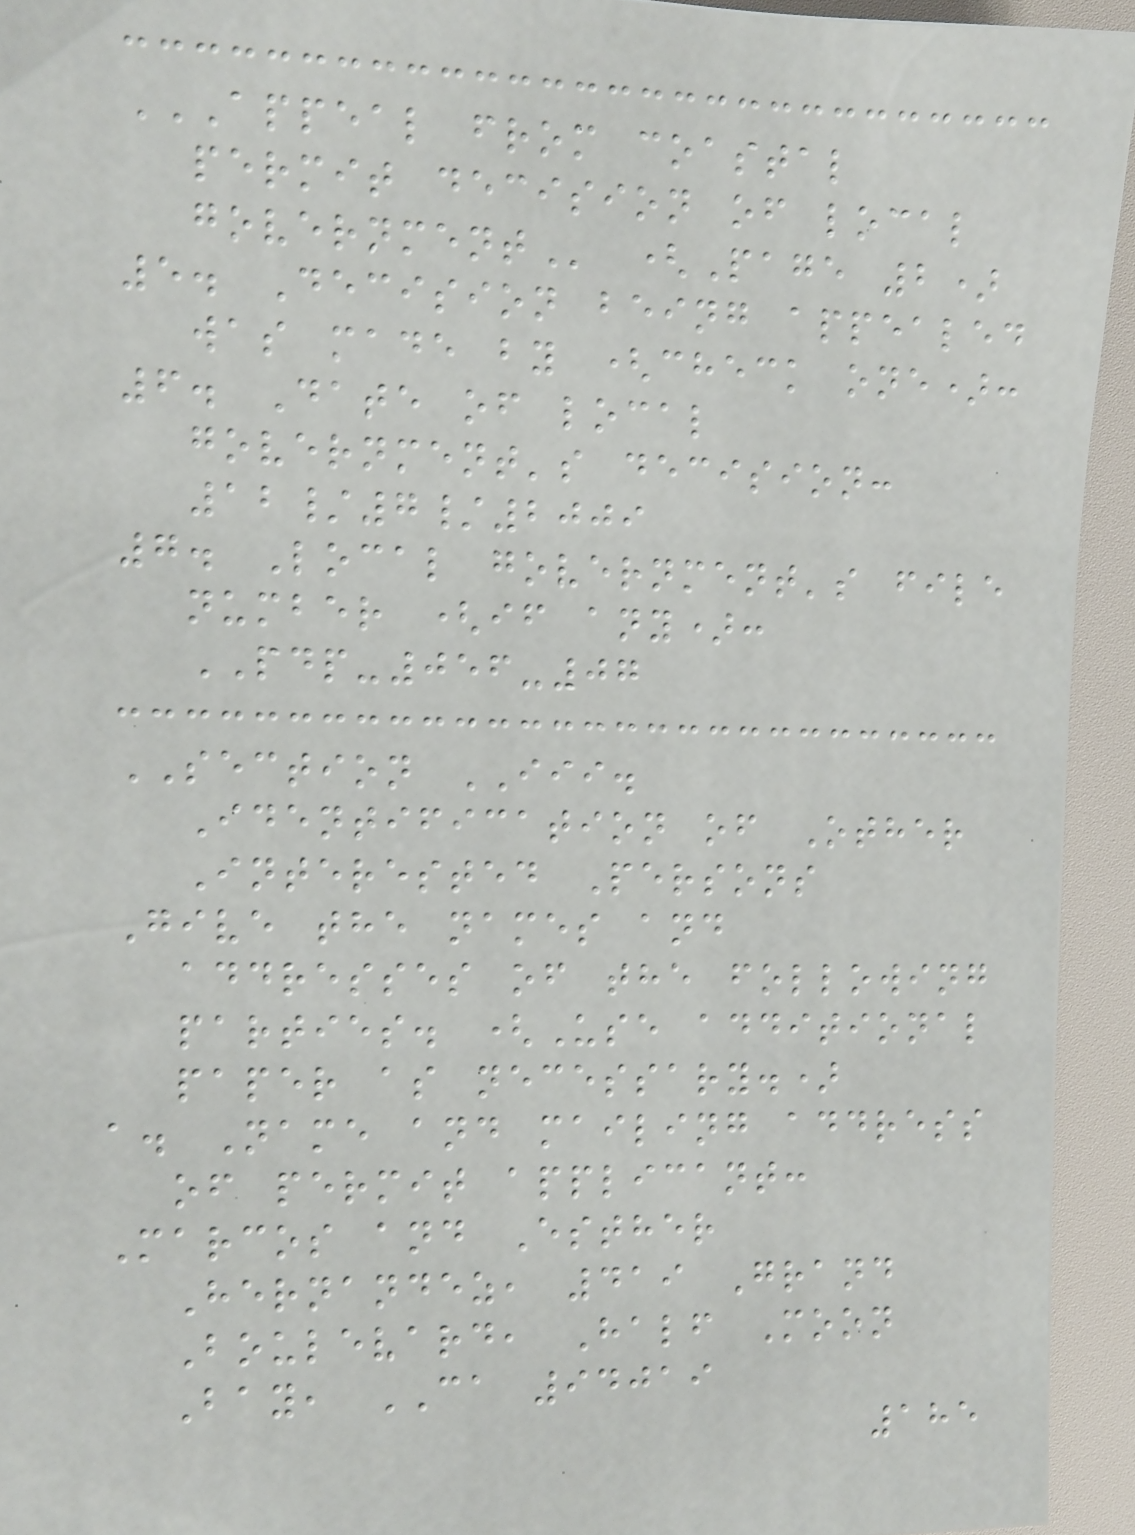APPEAL FROM COASTAL
PERMIT DECISION OF LOCAL
GOVERNMENT (Page 2)
5. Decision being appealed
was made by (check one):
6. Date of local
government's decision:
12/7/2009
7. Local government's file
number (if any):
PDP-056-07
SECTION III.
Identification of Other
Interested Persons
Give the names and
addresses of the following
parties. (Use additional
paper as necessary.)
a. Name and mailing address
of permit applicant:
Marcos and Esther
Hernandez, 419 Grand
Boulevard, Half Moon
Bay, CA 94019
185
